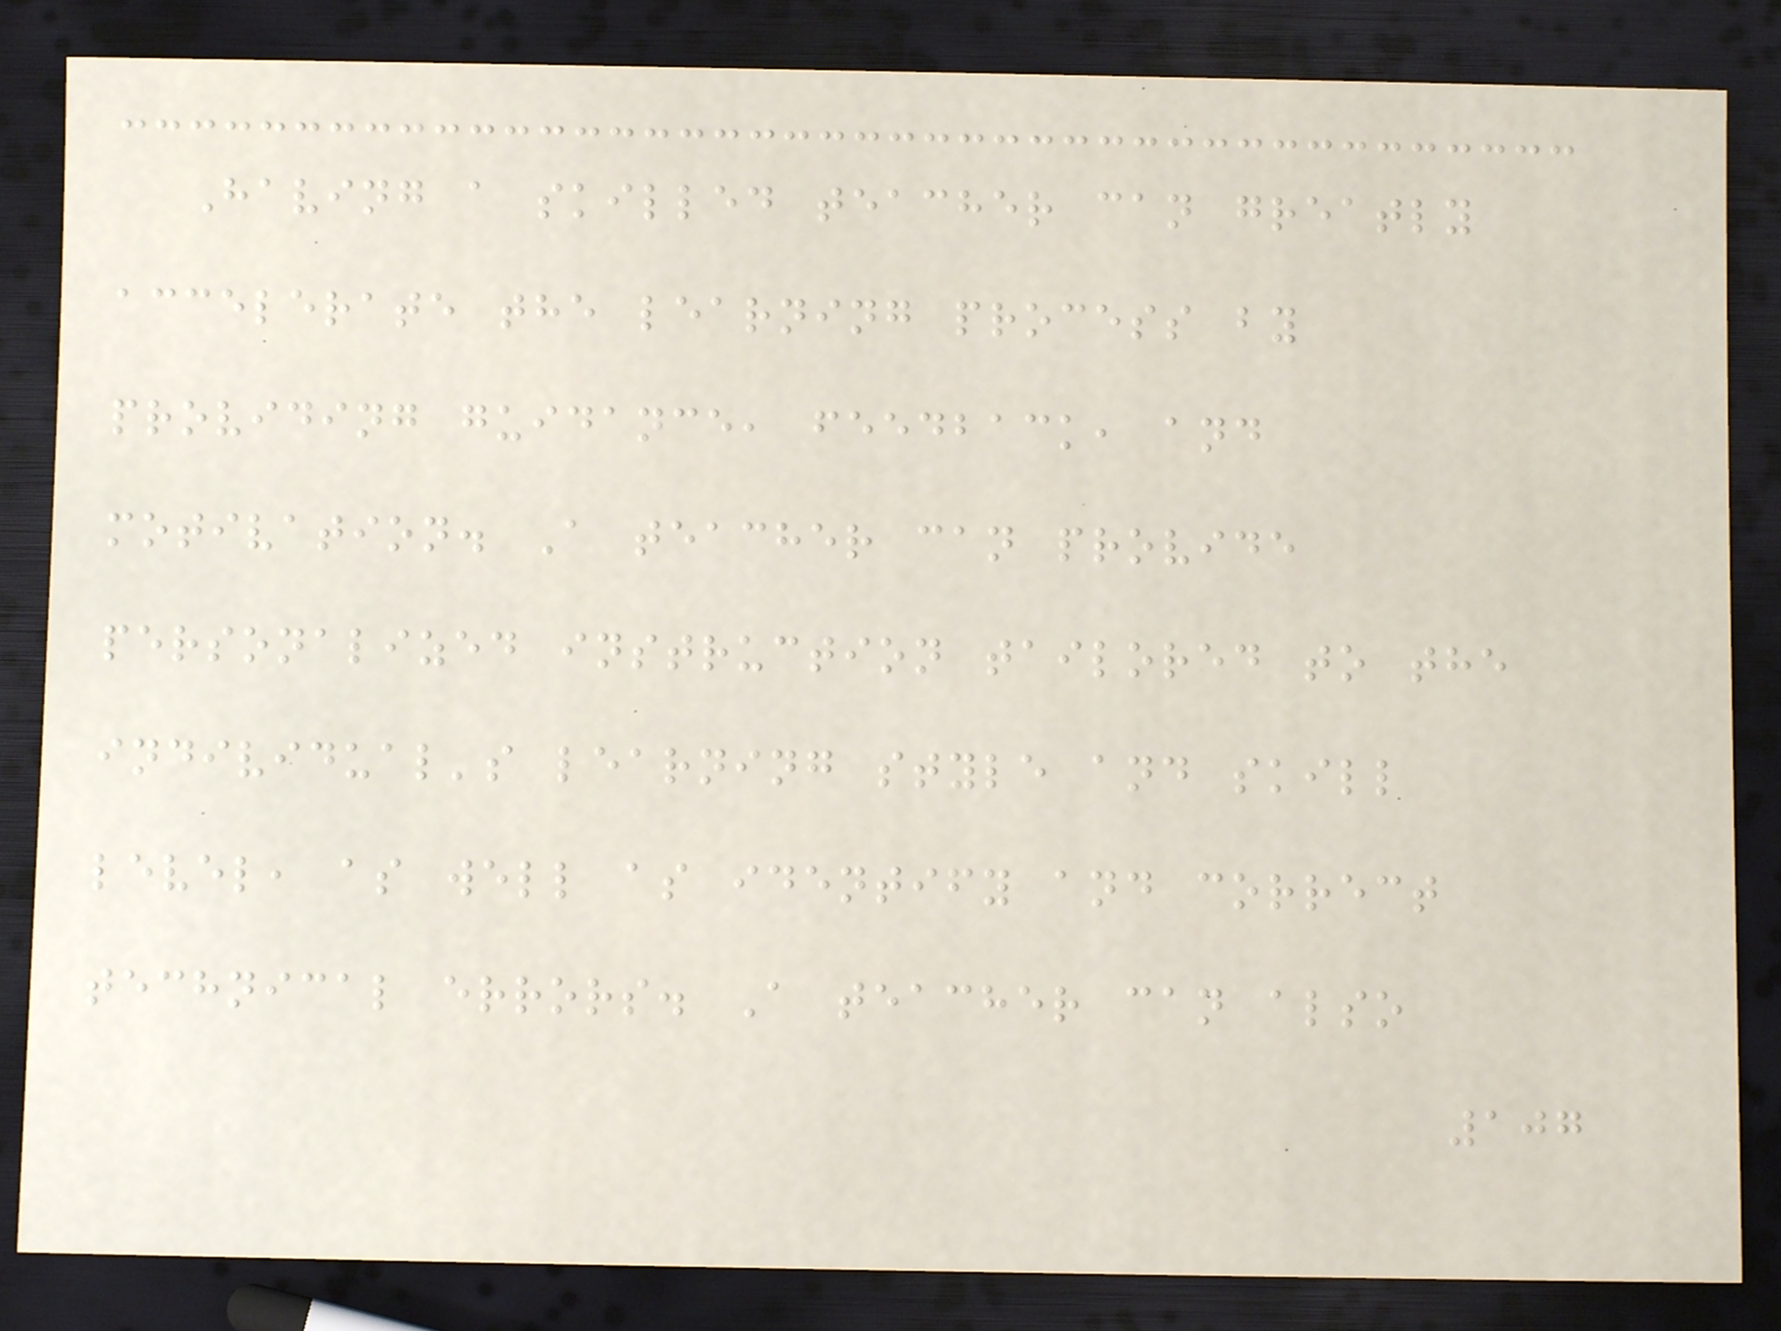Having a skilled teacher can greatly
accelerate the learning process by
providing guidance, feedback, and
motivation. A teacher can provide
personalized instruction tailored to the
individual's learning style and skill
level, as well as identify and correct
technical errors. A teacher can also
107
